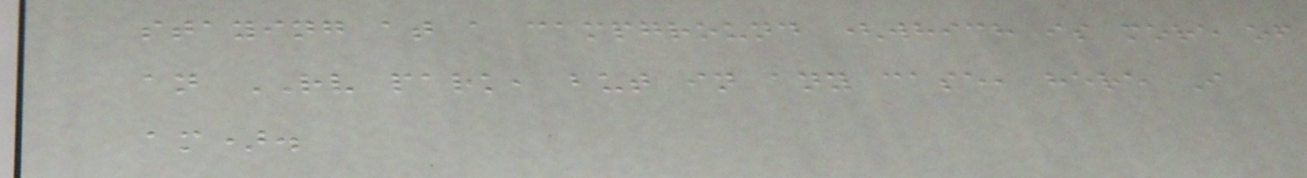staying at a campground (which is more of
an RV park, but in any case, here I
am).
